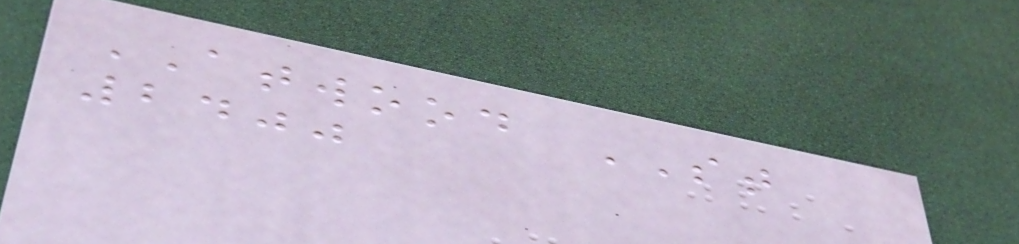ATWOOD ST
2400
